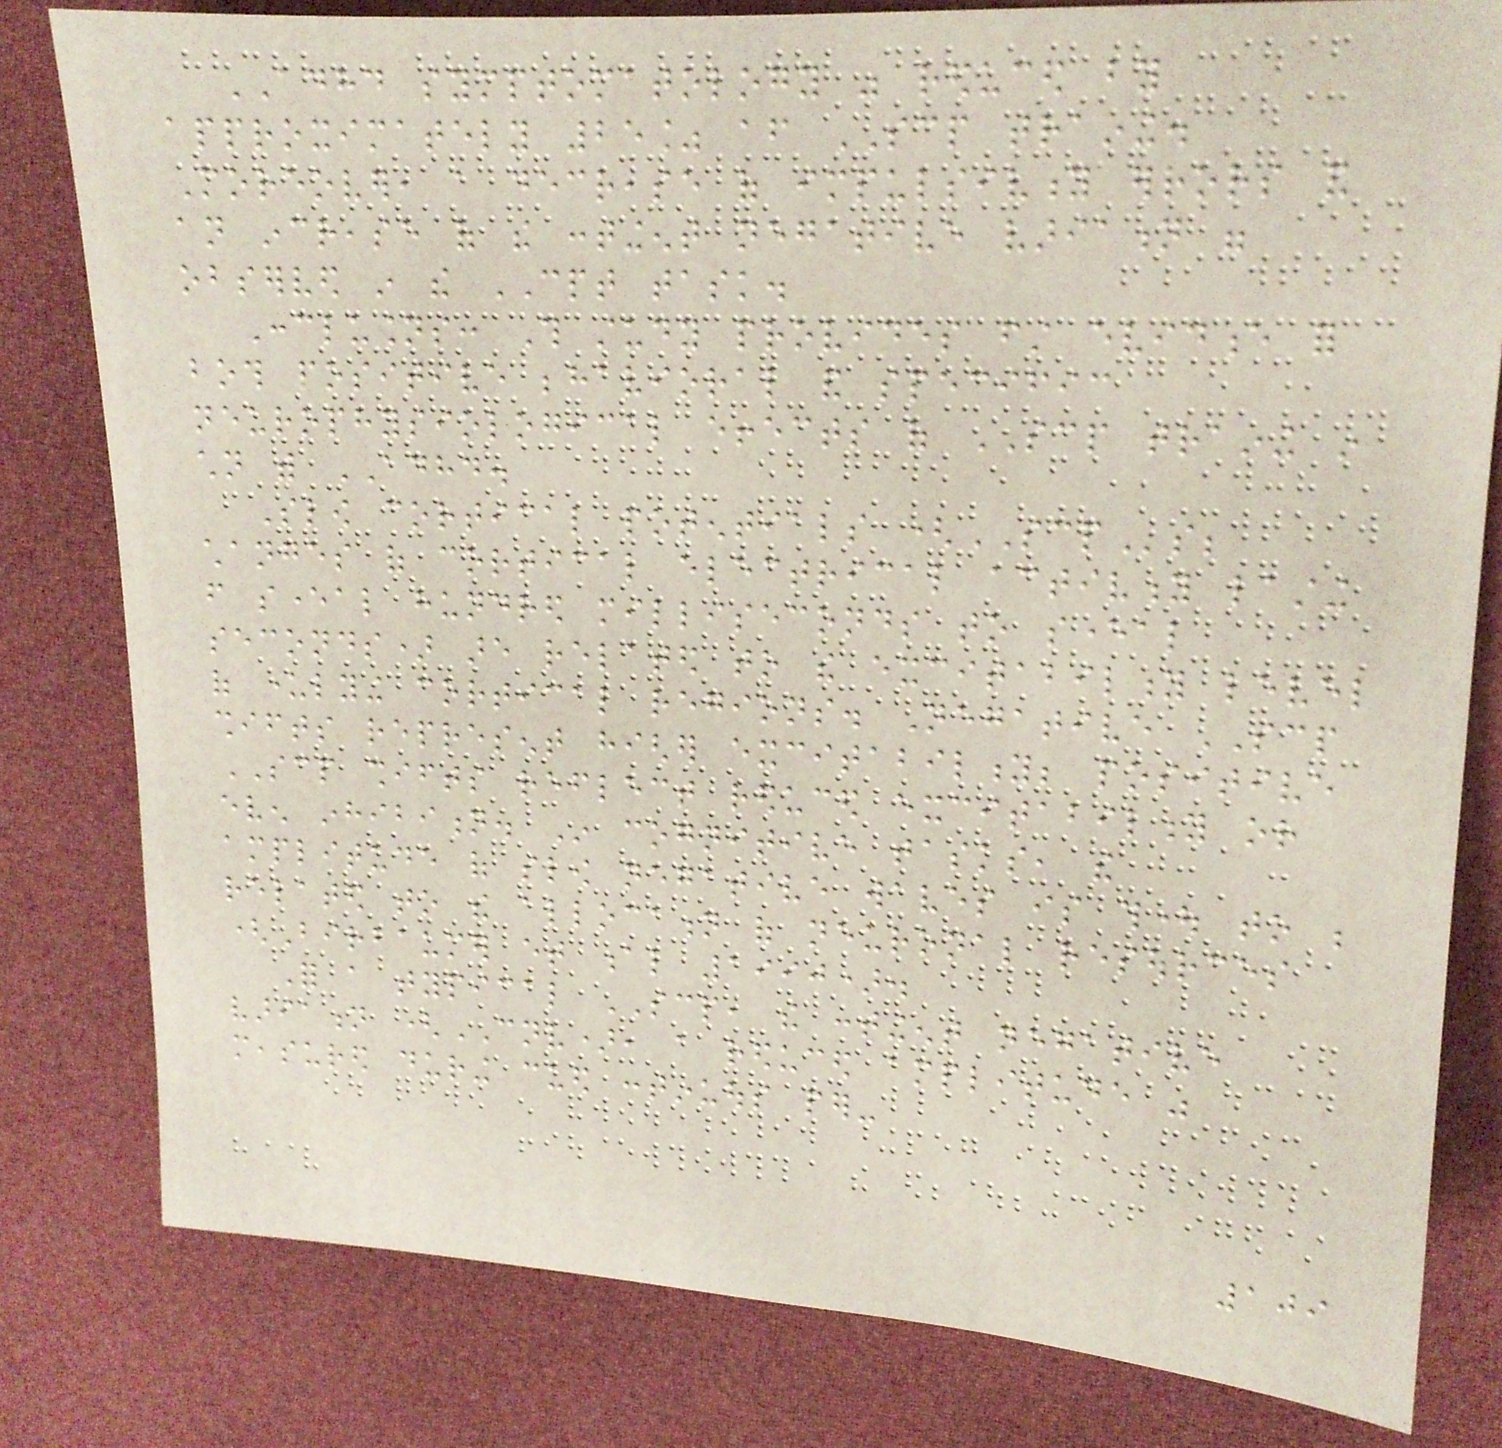ADHD symptomatology was reduced by
approximately 25% after SCP training.
Moreover, a decrease of impulsivity errors and
an increase of the contingent negative variation were
observed in the CPT task.
Conclusions: This study provides first evidence for
both positive behavioral and specific
neurophysiological effects of SCP training in
children with ADHD.
Slow cortical potentials (SCPs;
changes of cortical electrical activity lasting
from several hundred milliseconds to several
seconds) are related to the excitability level
of underlying cortical regions. Negative SCP
shifts represent higher excitability; positive
SCP shifts reflect reduced excitability or
even inhibition. In cognitive tasks, the
amplitude of slow negative waves is thought to be
related to the allocation of neuronal resources
(Birbaumer et al 1990).
For a typical SCP, the contingent negative
variation (CNV), a reduced amplitude was
measured during cued continuous per-
109
